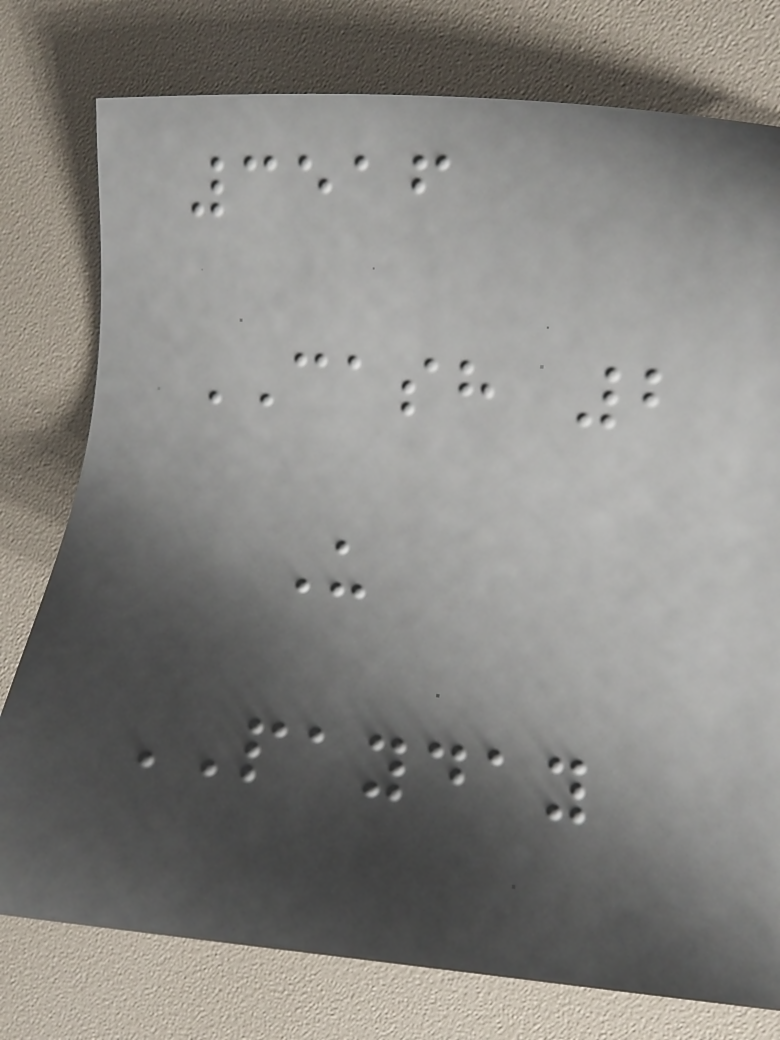3516
CASH 2
U
PAYDAY
